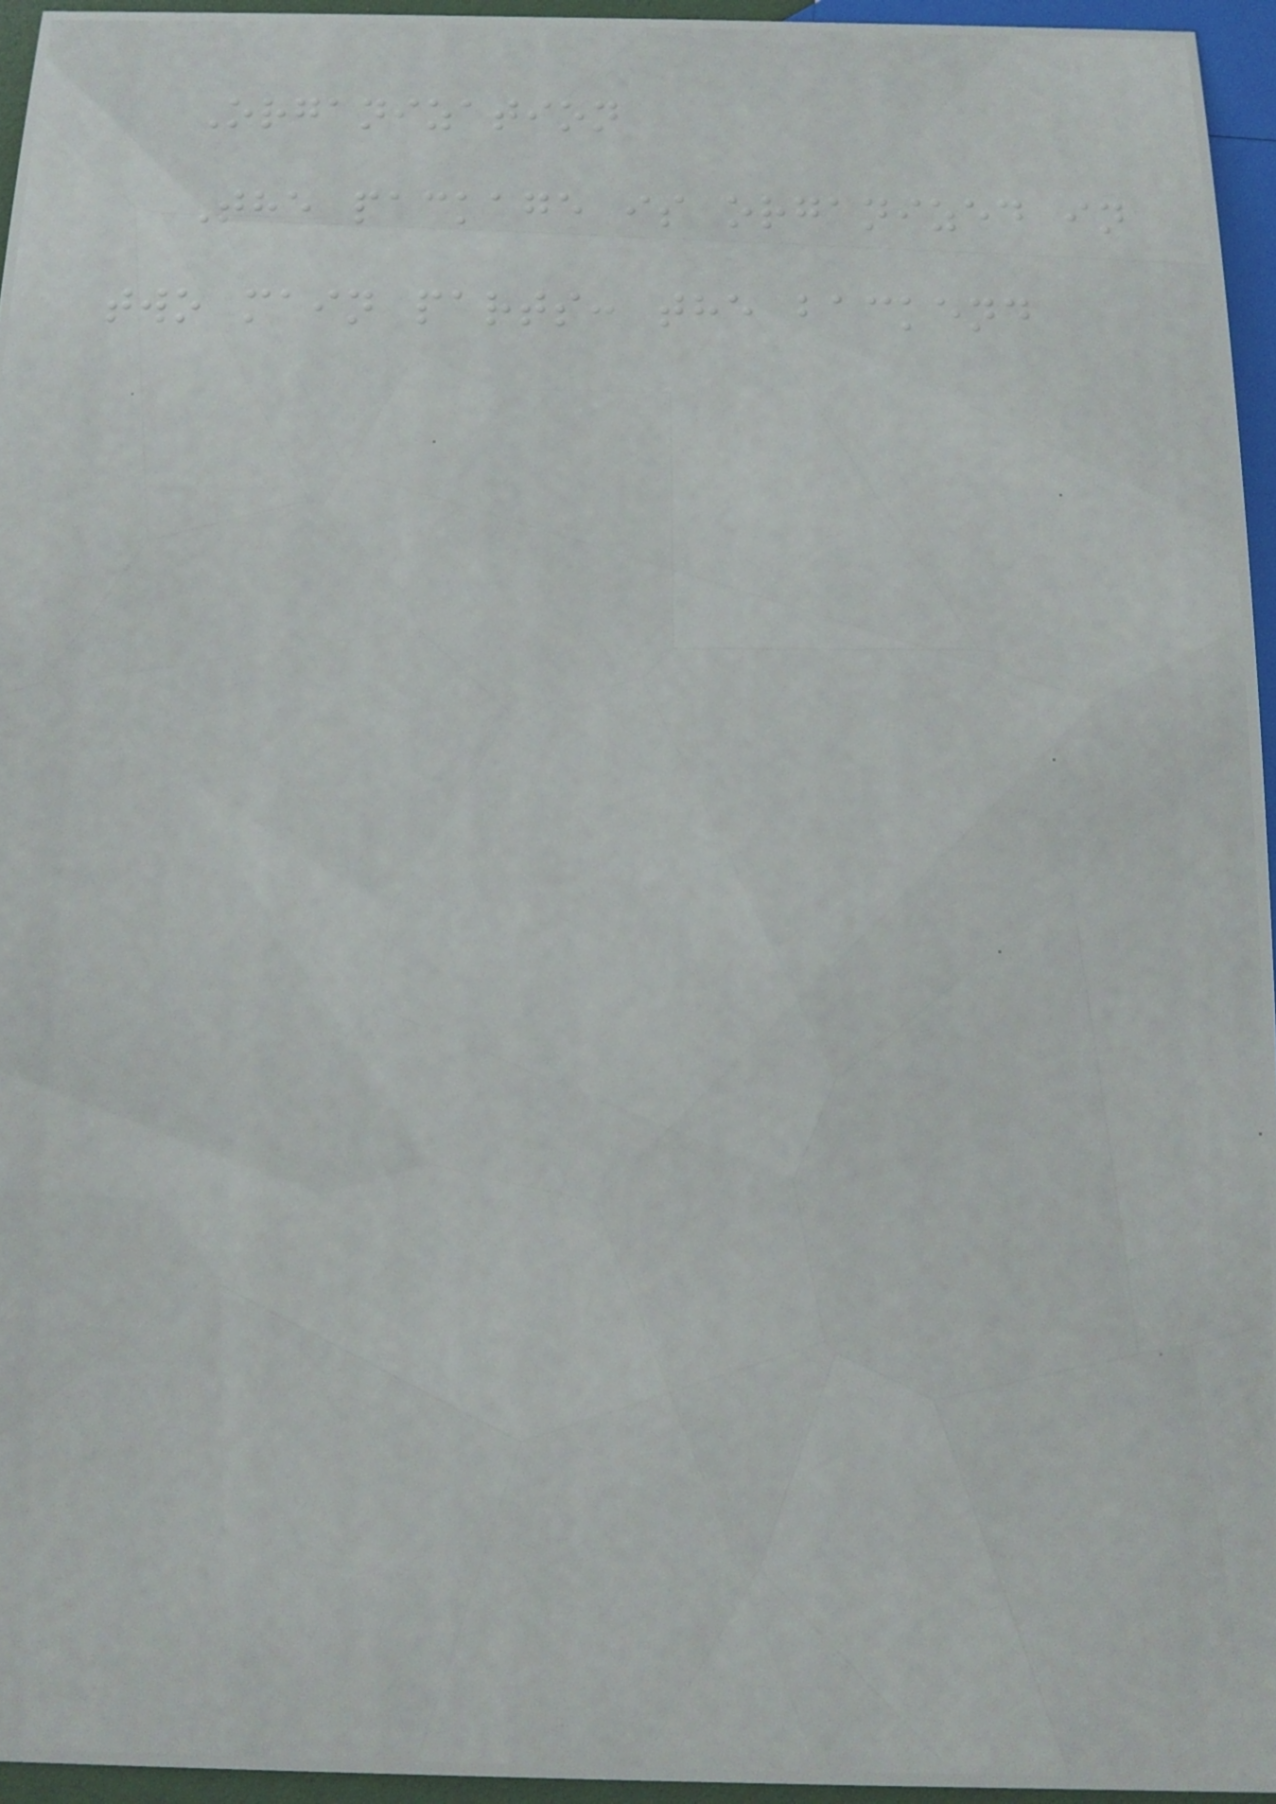Organization
The package is organized in
two main parts: the backend
